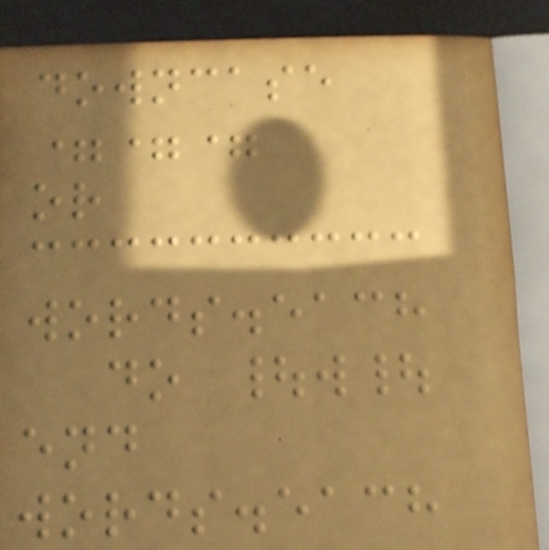downcase
===
or
words.each
do |w|
end
words.each
